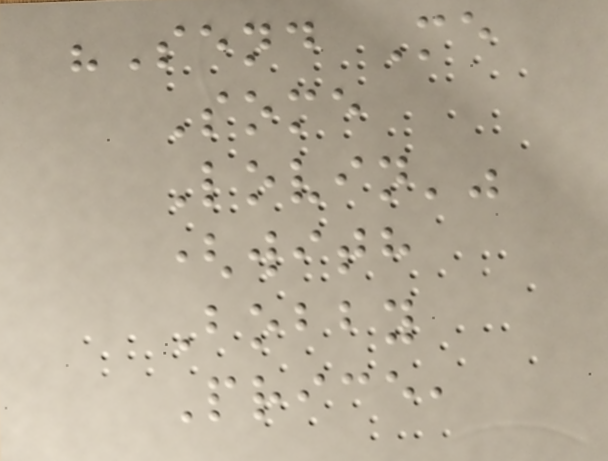"Send Me
Some
Lovin'"
(with
Bobby
Price,
